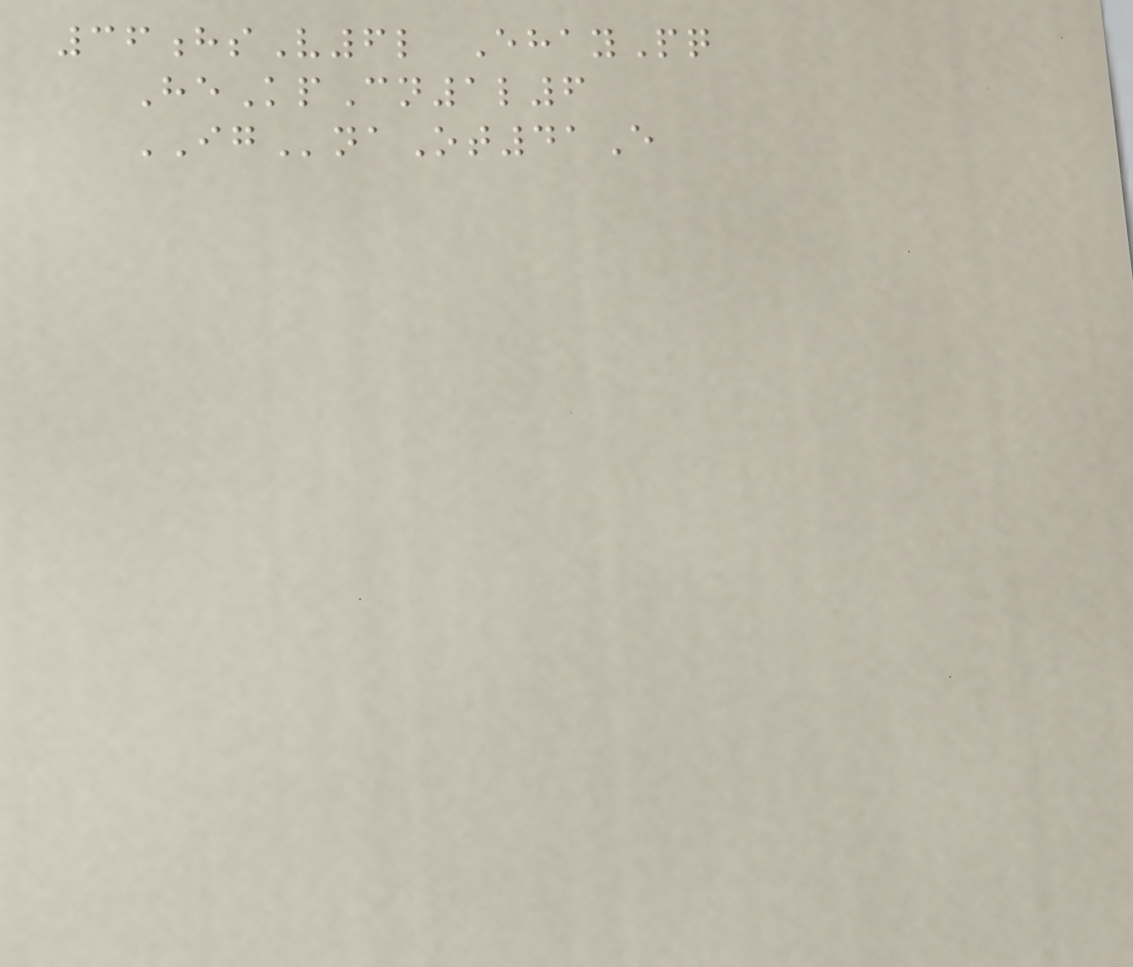36hsV6l EhayPq
HeKpCn1l6
IGnaOt41E
